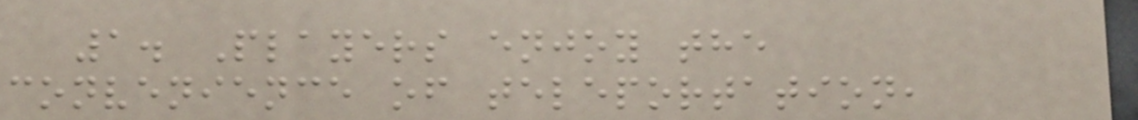1. Players enjoy the
convenience of teleportation,
